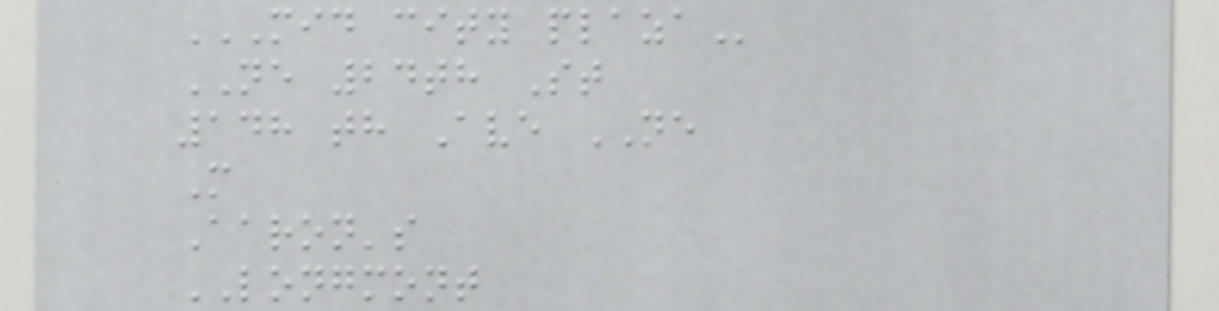MID CITY PLAZA
NE 24th St
148 th Ave NE
M
Aaron's
LONGMONT
